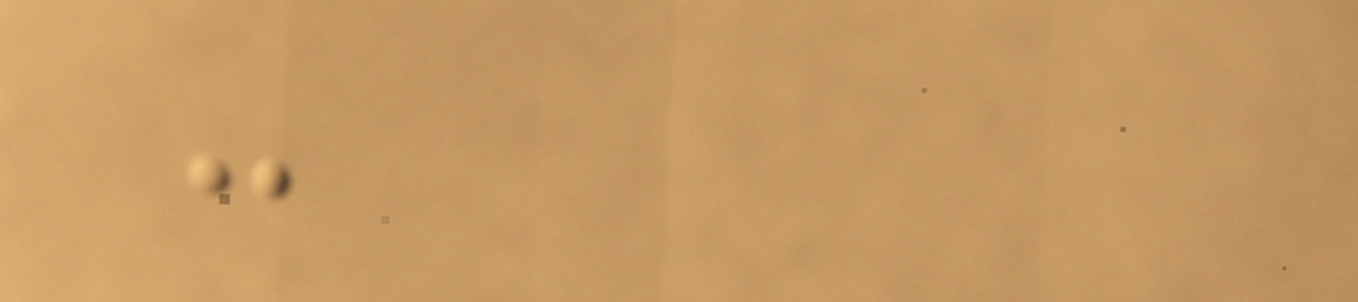-
